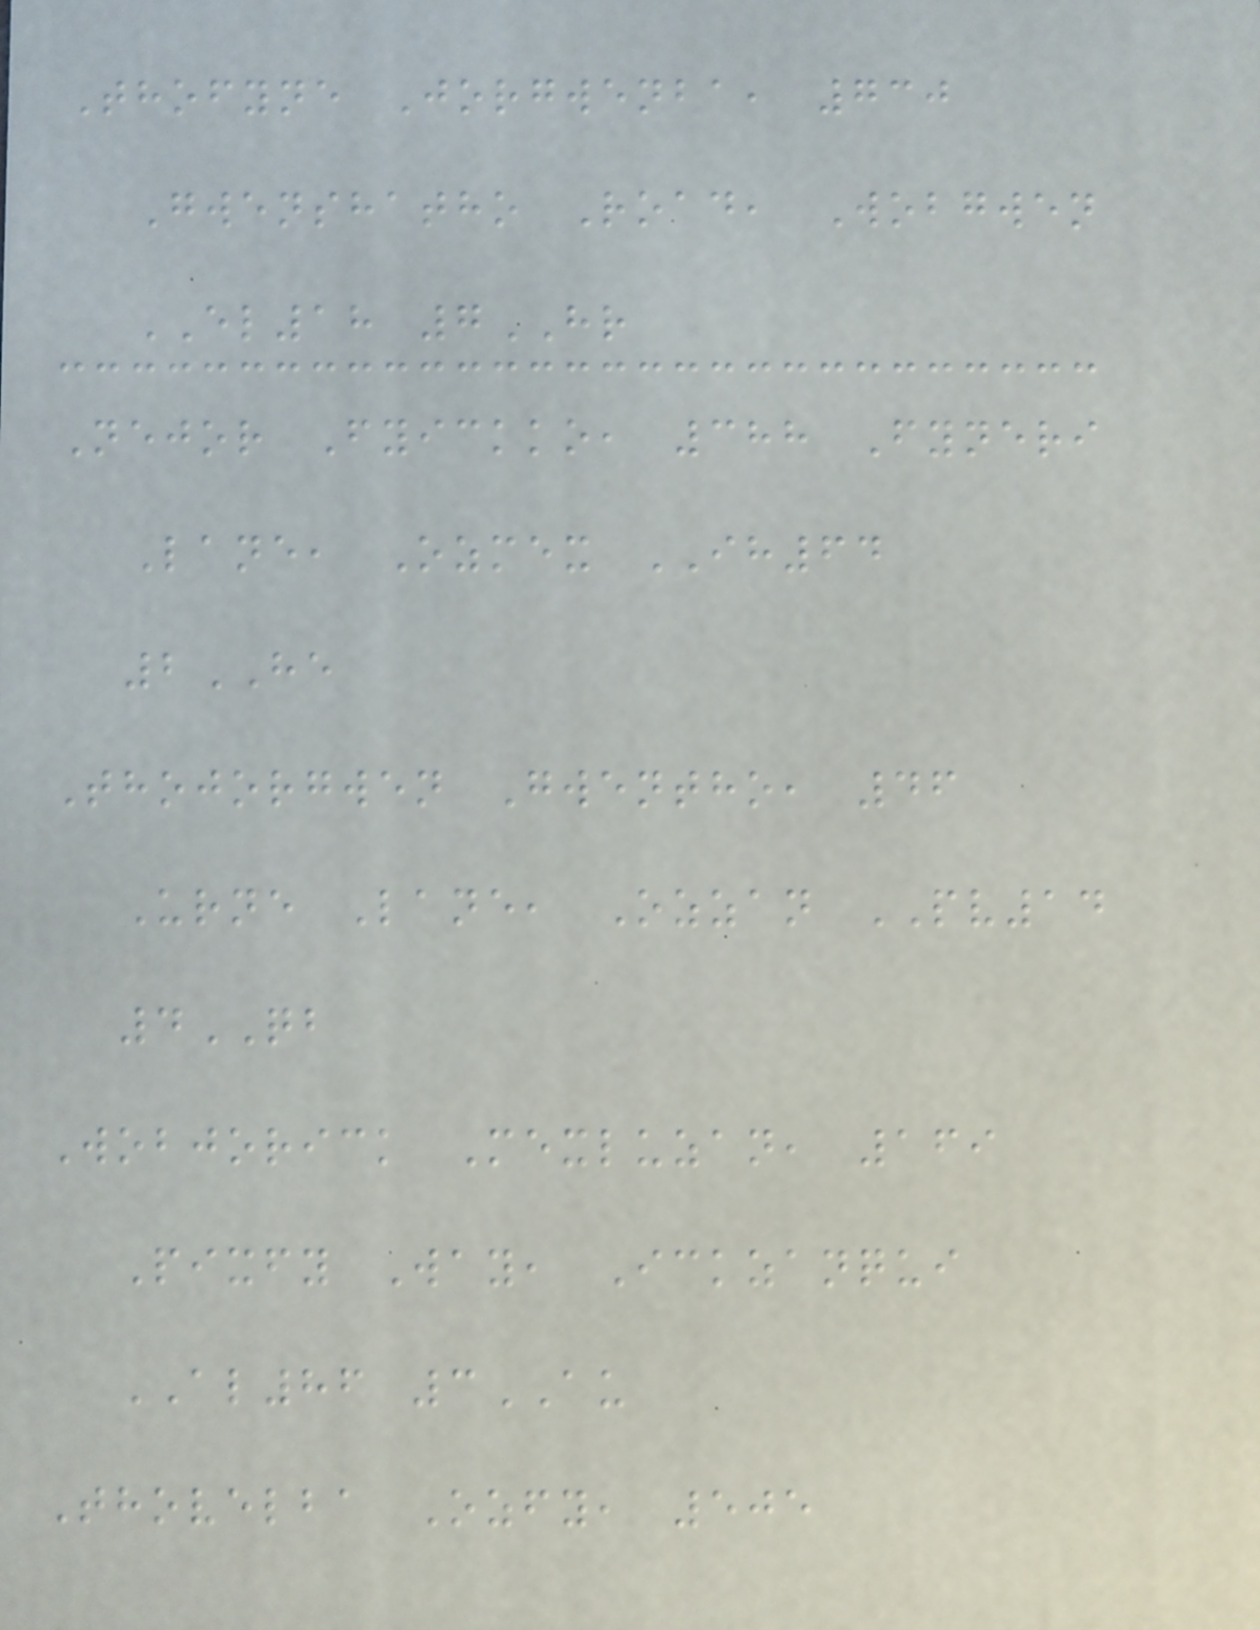Thofyne Jorgwenba, 730
Gwenshatho Road, Wobgwen
EL18 7HR
Nejor Fyickko, 388 Fyneri
Lane, Ozmex IH64
2HE
Thojorgwen Gwentho, 46
Urne Lane, Ozzan PV14
4QB
Wobjorick Mexluzan, 169
Pixfy Way, Ickzanqui
AL86 3AU
Thovelba Ozfy, 505
